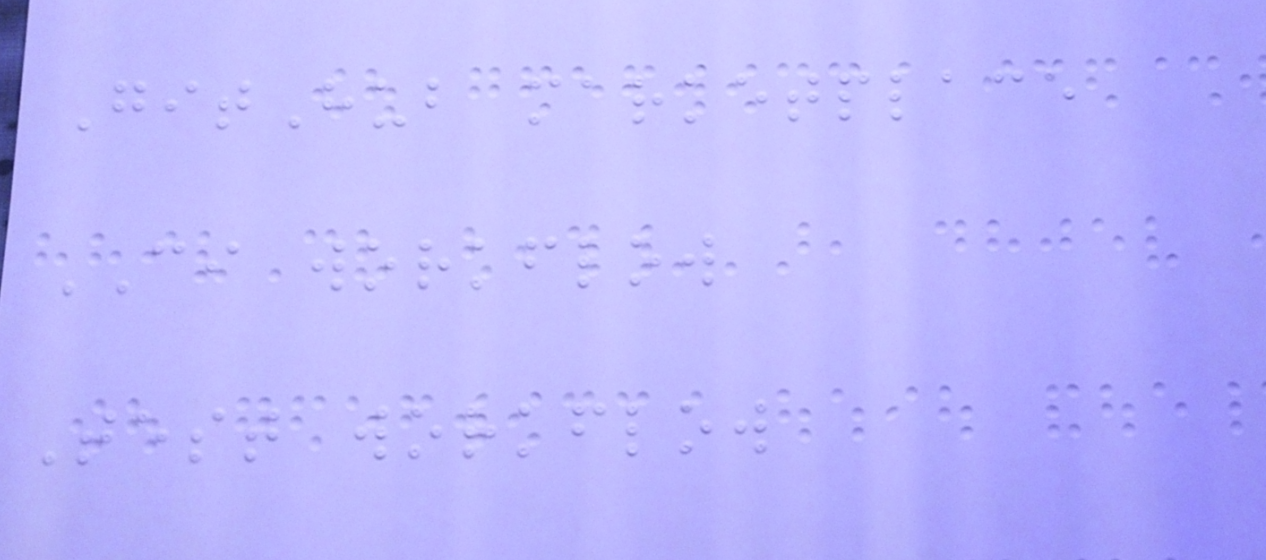GitHub marketplace
CI workflow
Test workflow
